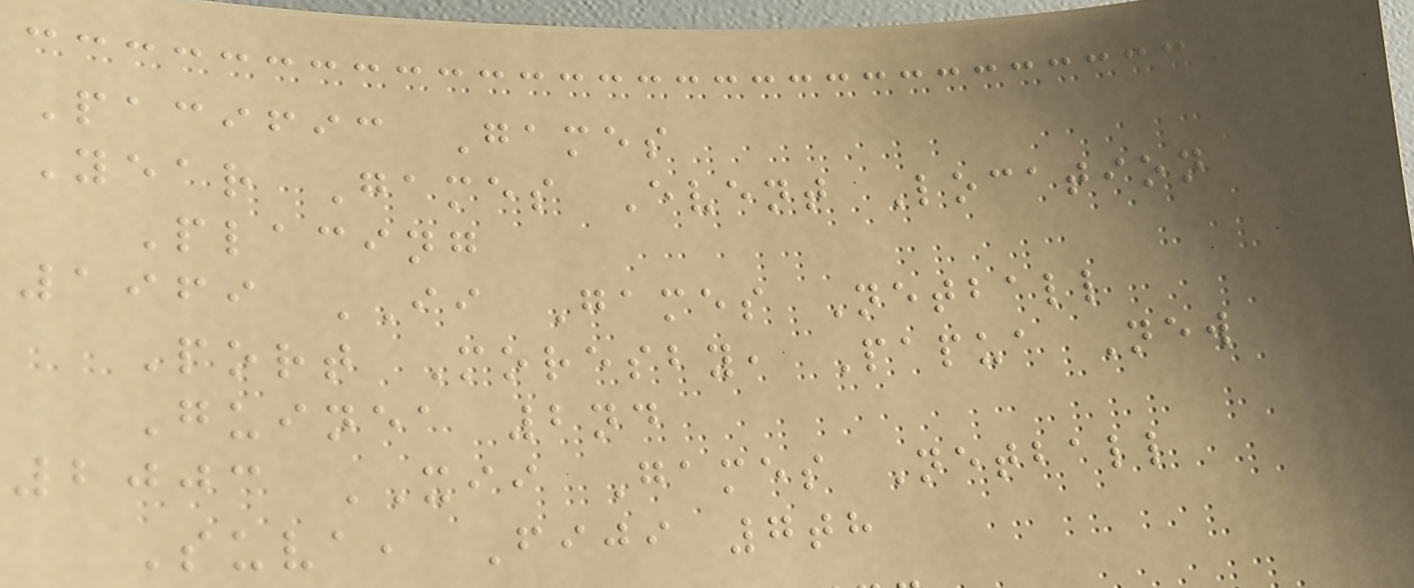Pacific Games
Year Games Event Location
Placing
1969 II Games Netball
Port Moresby, Papua New
Guinea 2nd
2003 XII Games Netball
Suva, Fiji 7th
